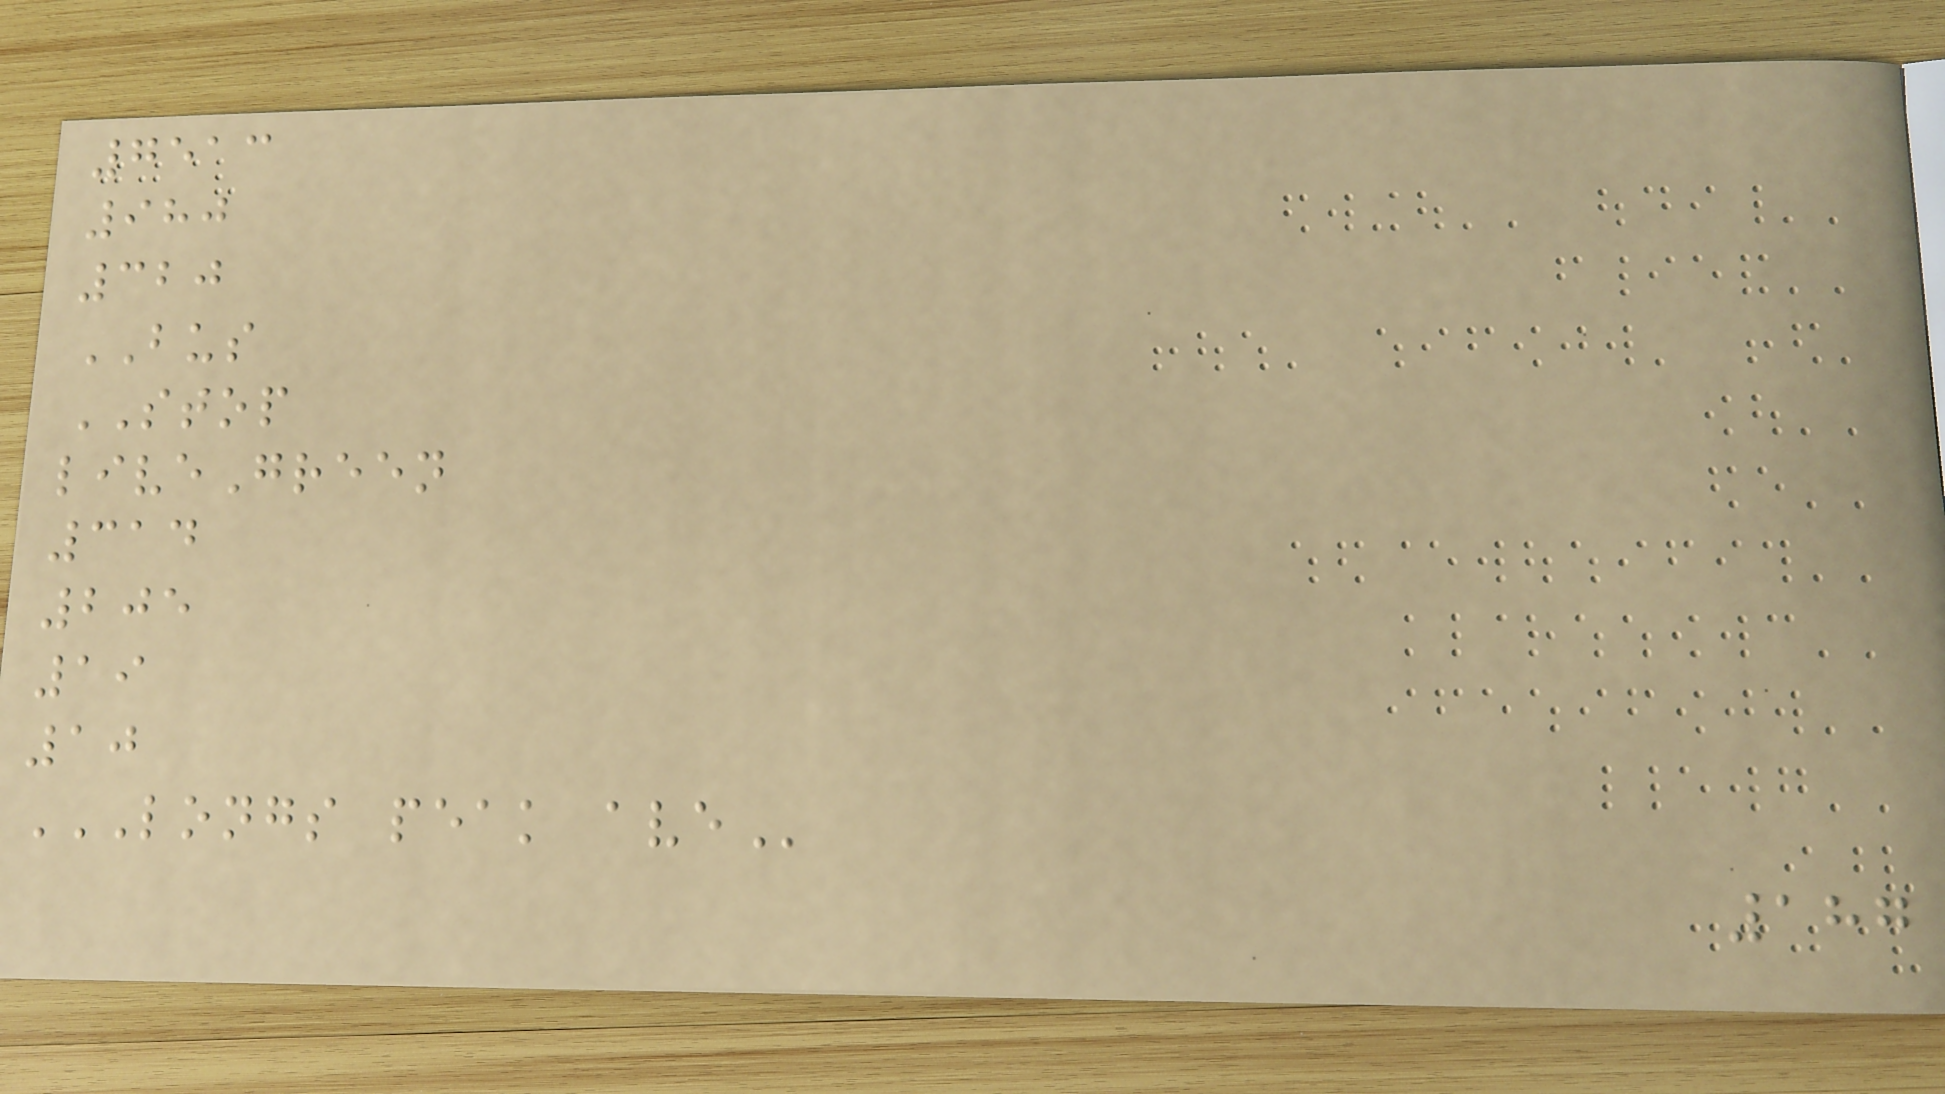7513
980
320
BUS
STOP
liveGreen
314
205
19
10
LONGS PEAK AVE
187
